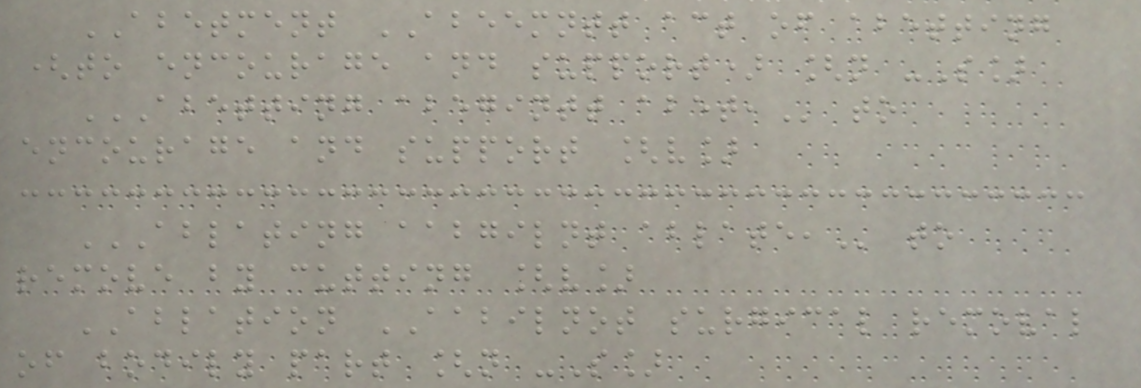ABETMENT ABEEMNTT act of abetting
(to encourage and support) [n -S]
ABETTING ABEGINTT ABET, to
encourage and support [v]
ABLATING AABGILNT ABLATE, to
remove by cutting [v]
ABLATION AABILNOT surgical removal
of bodily part [n -S]
